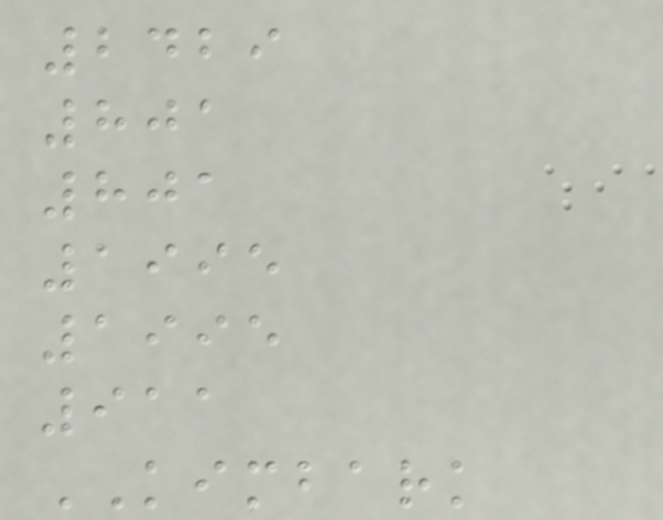2429
801
801
1995
1995
911
KIMBARK
